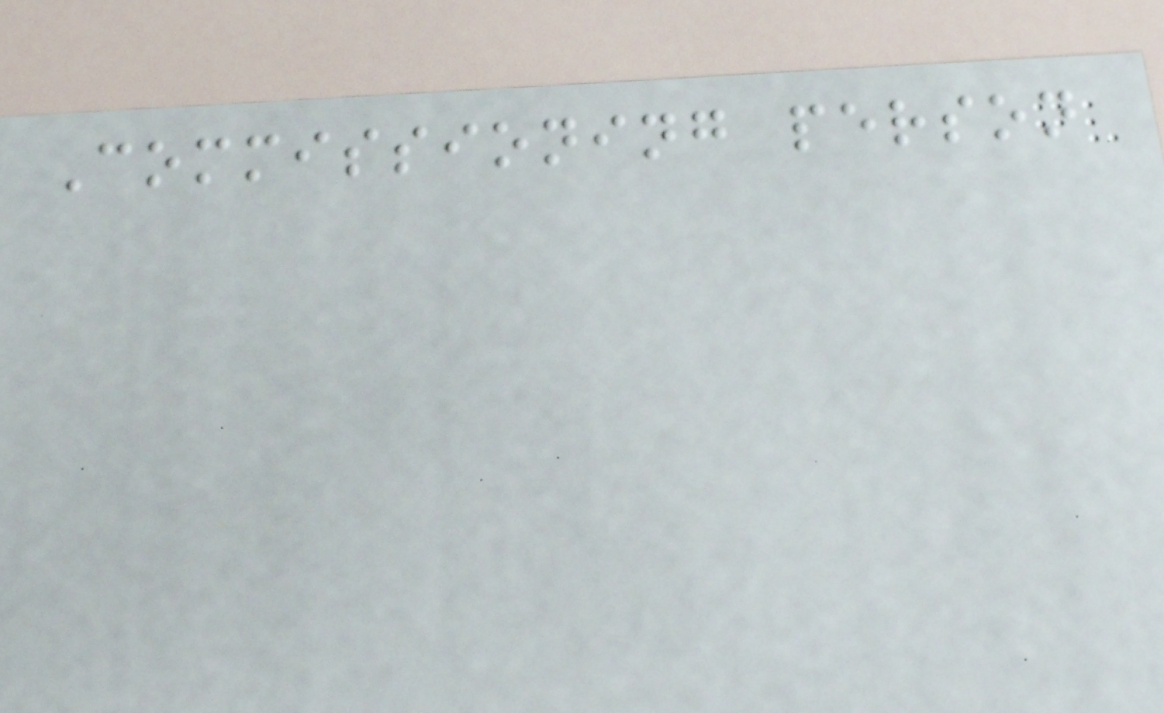Commissioning person
